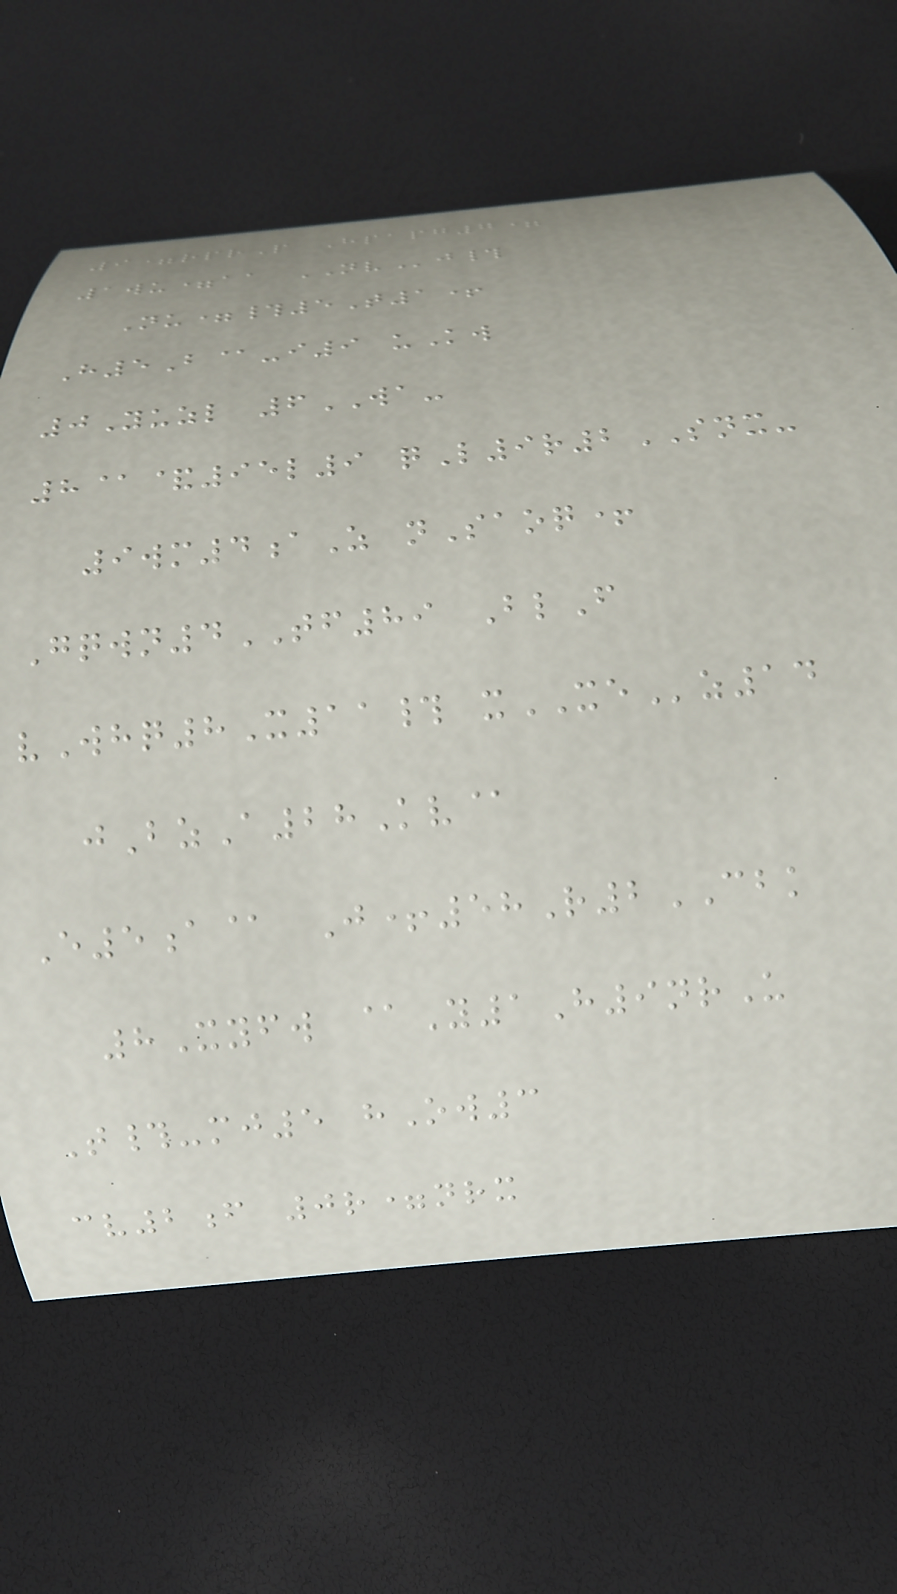9=rprP Hpapg7=
1wu=aa NVj#
Nu=#5T1+
H5B@-i9 uKw
0Yuzl 6WA-
8@&95l9 qL9r2SNX-
9wm4aZ nSaoq+
Gqwn4TF89 BlF
vWhq8X11# xXEz14
jBzA28Kv@
E5a@ J+58R2CBK
8Xyfw @Y1H9nrU
T#-mj5 hOw3
cv2f 0r=nrx
